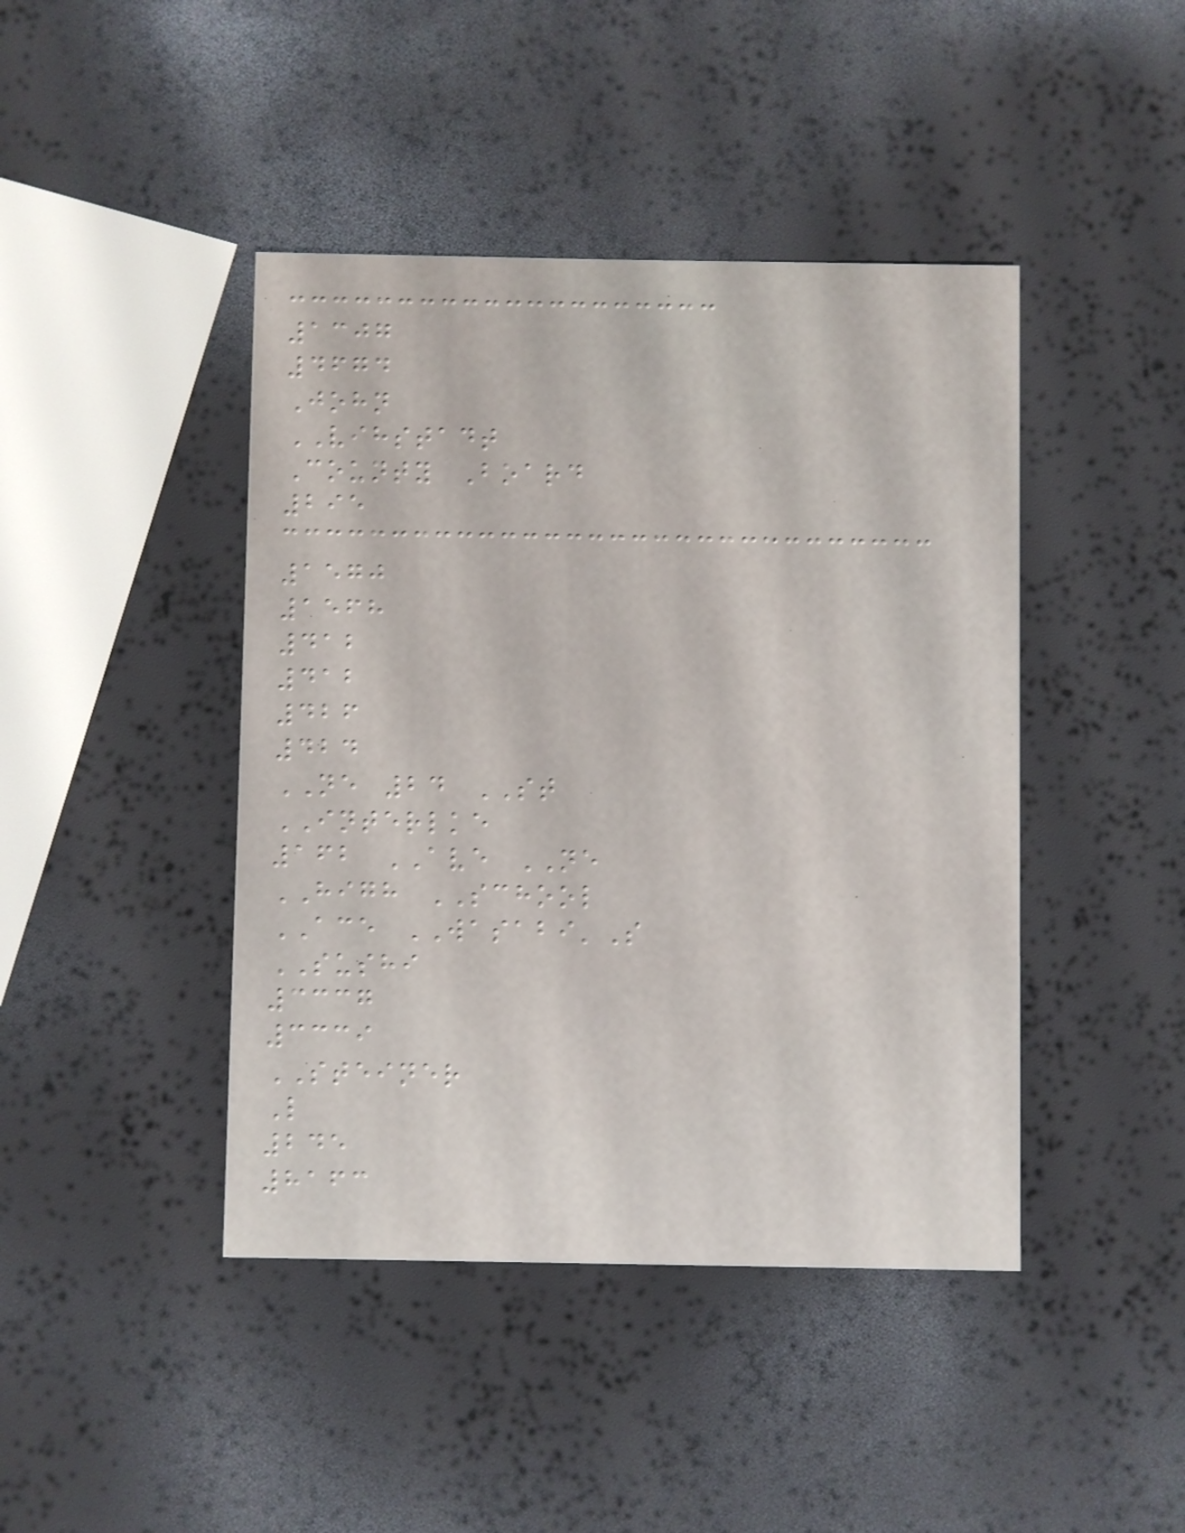1307
4674
John
VIHSTADT
County Board
295
1570
1568
412
412
426
424
NE 24 ST
INTERLKE
162 AVE NE
HIGH SCHOOL
ACE WASABI'S
SUSHI
3337
3339
STEINER
L
245
8163
